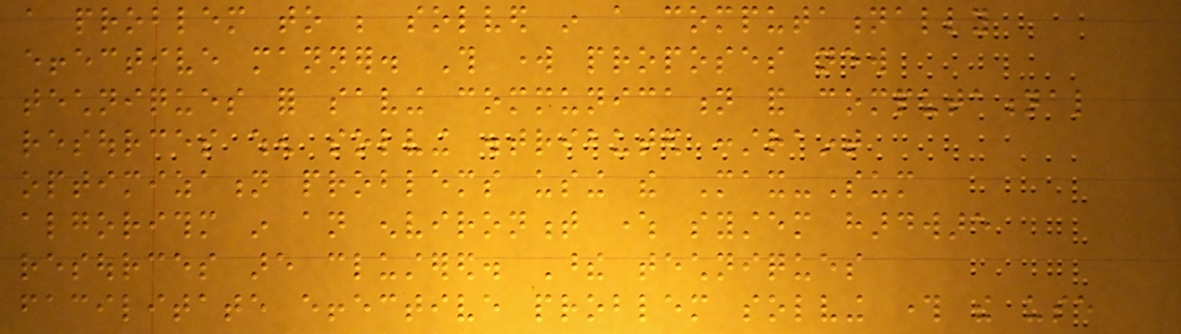a problem to be solved in a computationally
effective manner. This work proposes new
techniques for saving communication and computational
resources when solving distributed constraint
optimization problems using the Max-Sum
algorithm in an environment where system hardware
resources are clustered. These techniques
facilitate effective problem solving through the use
